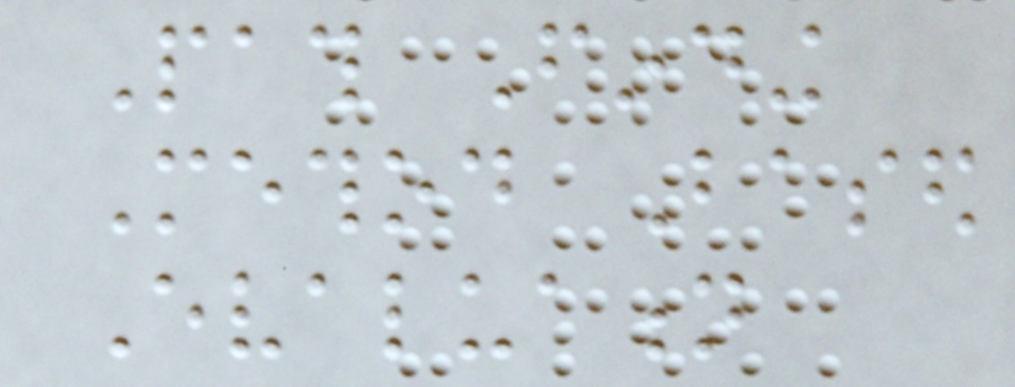Path Finding
Method Based
Evaluation
